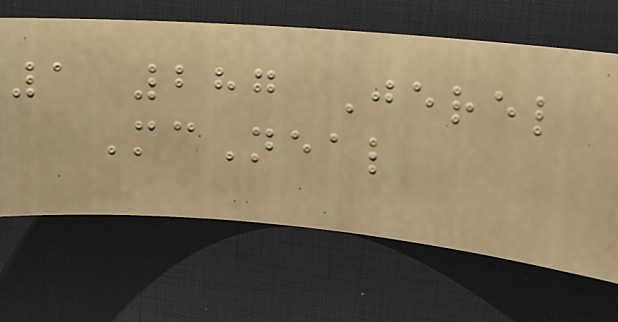1 287 Jerel
McNeal
